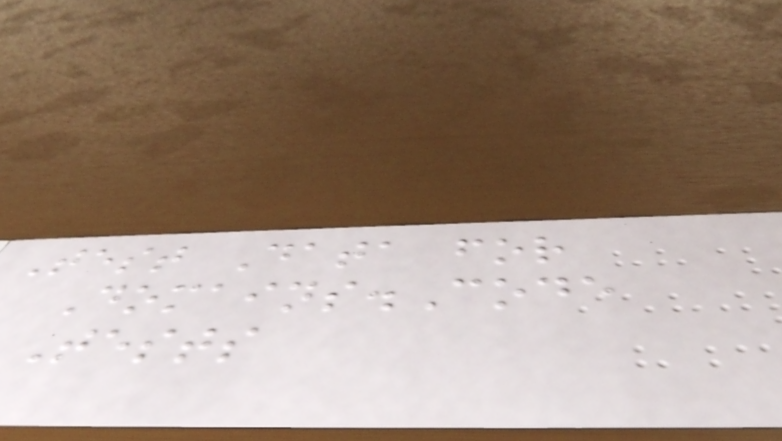Test Data for
Domains.Code
Tests
